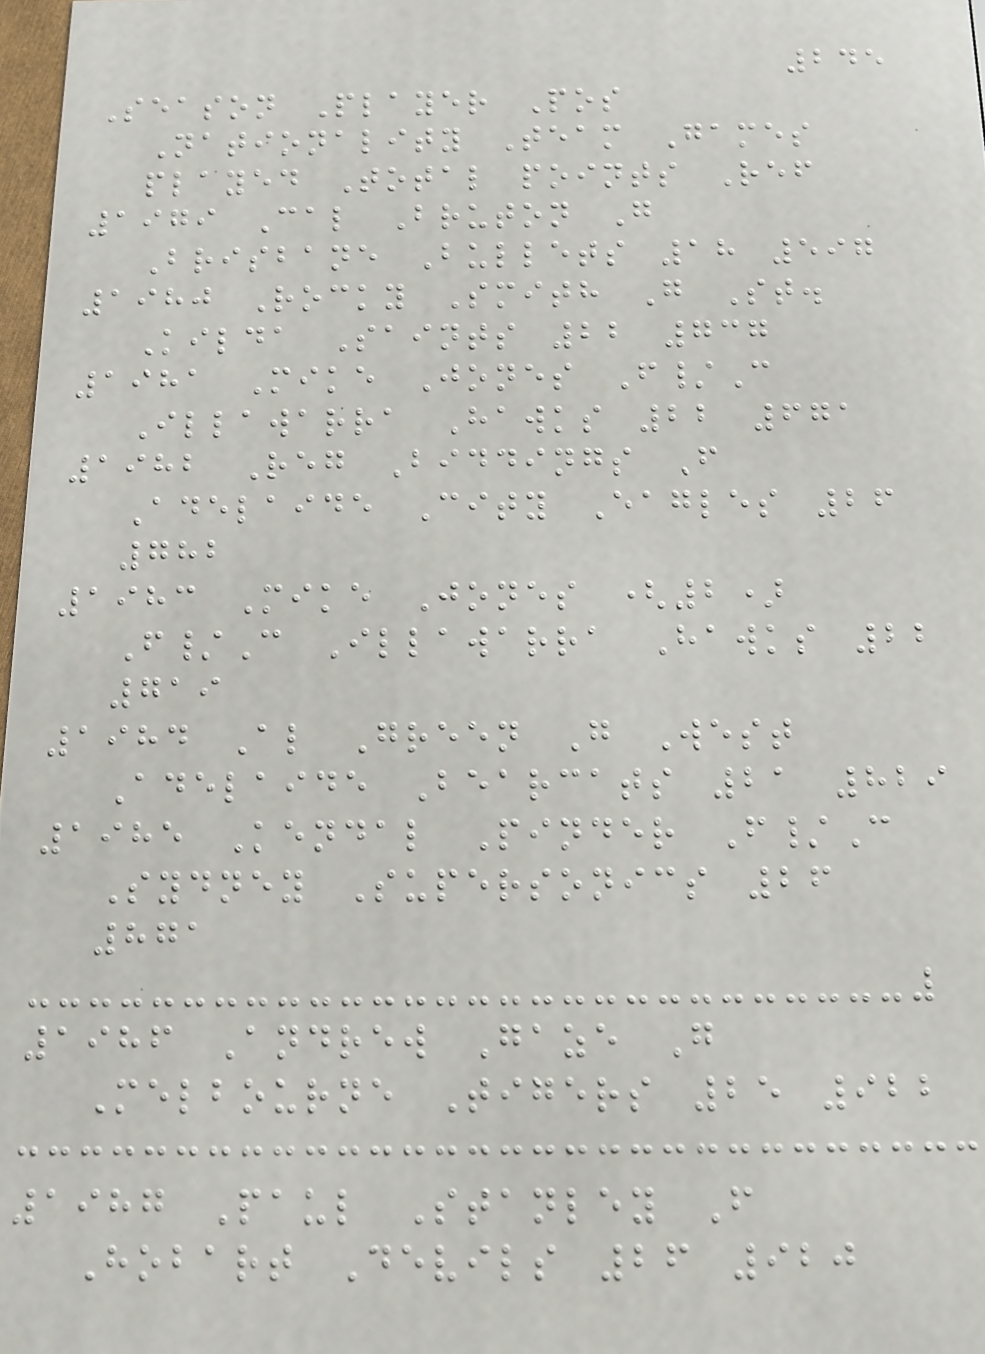245
Season Player Pos
Nationality Team Games
played Total points Ref
1979 Cal Bruton G
Brisbane Bullets 18 597
1980 Rocky Smith G St.
Kilda Saints 22 737
1981 Mike Jones F/C
Illawarra Hawks 22 671
1982 Reg Biddings F
Adelaide City Eagles 26
782
1983 Mike Jones (2)
F/C Illawarra Hawks 22
719
1984 Al Green G West
Adelaide Bearcats 21 829
1985 Kendal Pinder F/C
Sydney Supersonics 26
871
1986 Andrew Gaze G
Melbourne Tigers 25 922
1987 Paul Stanley F
Hobart Devils 26 920
